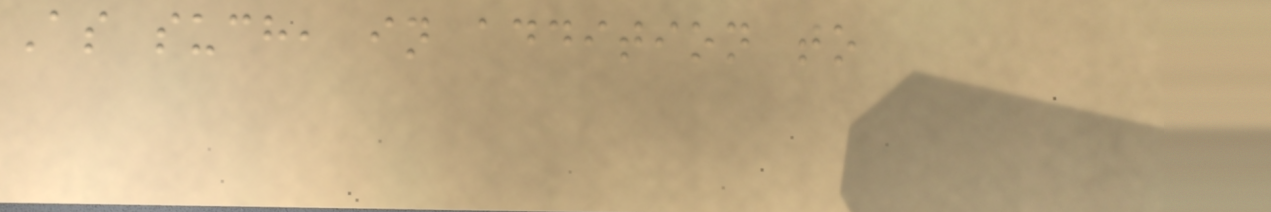As such, in addition to
